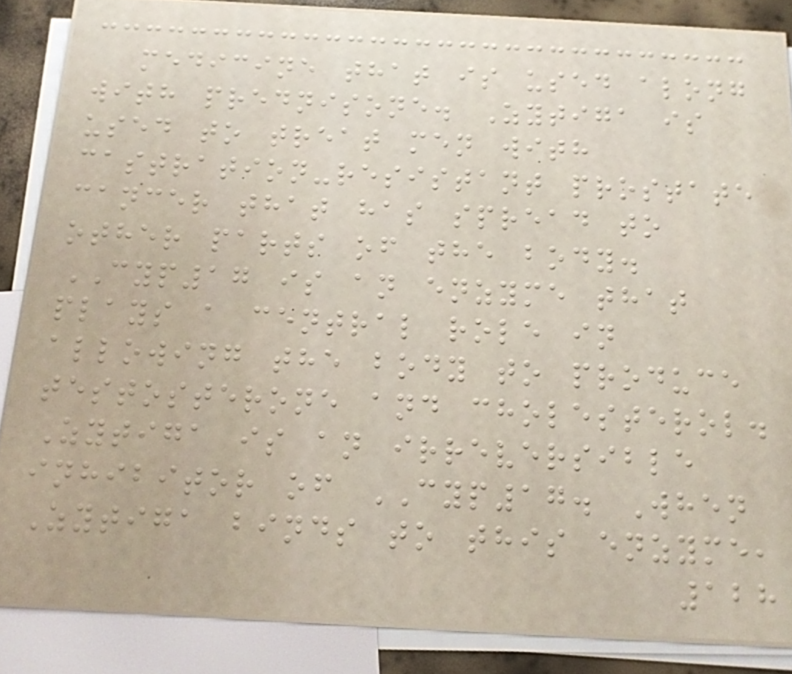medicine that is used along
with prednisone. Zytiga is
used to treat men with
castration-resistant prostate
cancer that has spread to
other parts of the body.
CYP17 is an enzyme that
plays a central role in
allowing the body to produce
testosterone and cholesterol.
Zytiga is an irreversible
inhibitor of CYP17. When
Zytiga binds to this enzyme,
128
